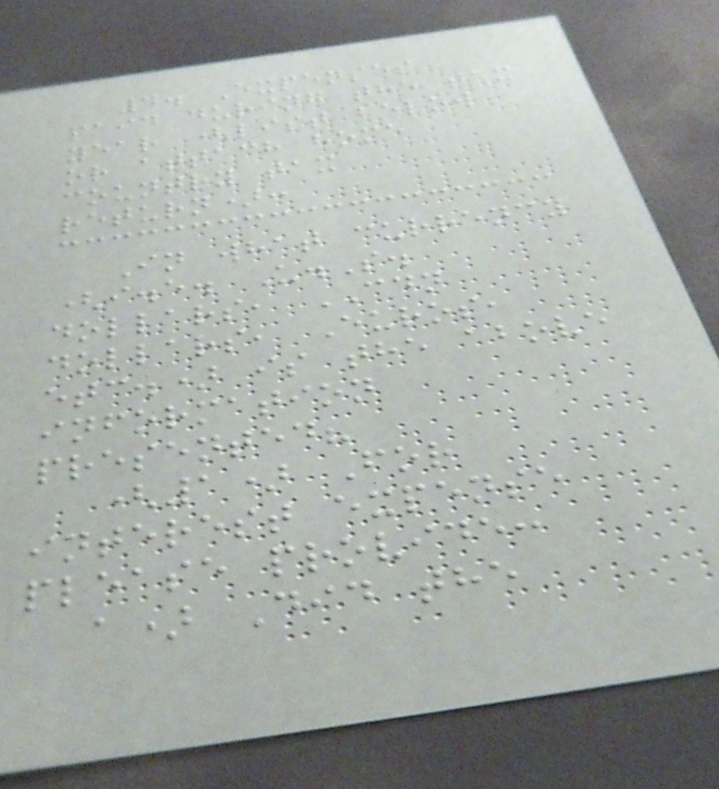4. Expenses
paid during the tax
year (list below
or attach home
country tax
return):
In what currency
(i.e. U.S.
dollars, CDN
dollars, Euros,
etc.) is the above
information
presented?
(1) For
interest expense
please provide:
a) Did the
